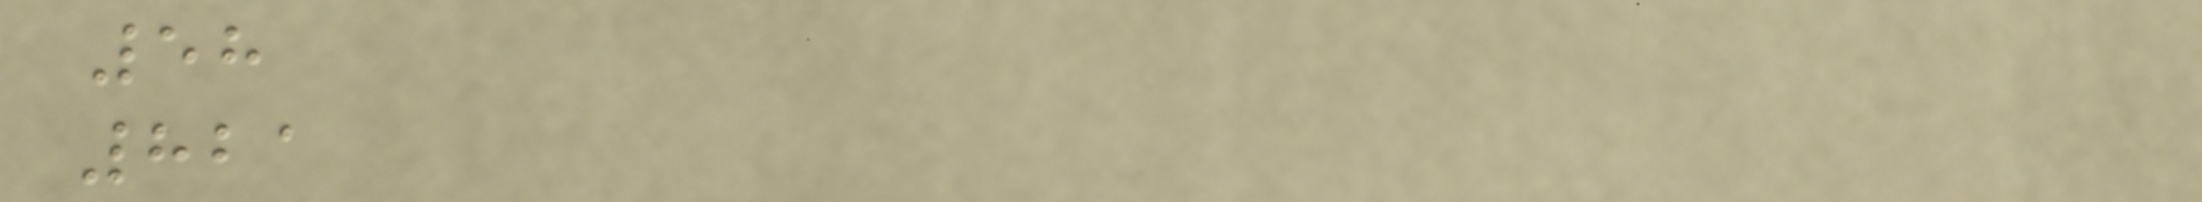58
821
